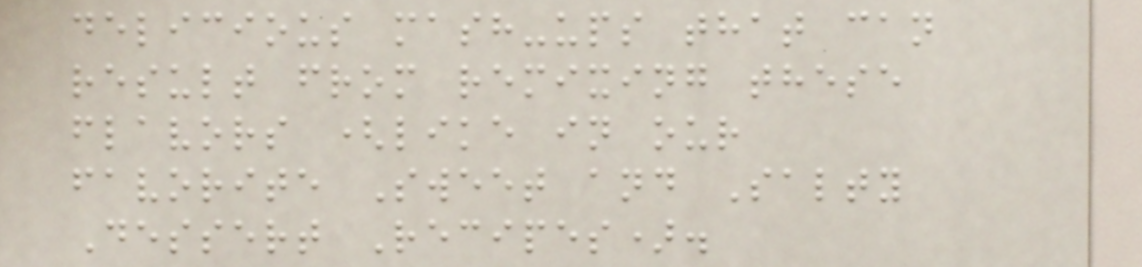delicious mash-ups that can
result from remixing these
flavors (like in our
favorite Sweet and Salty
Dessert Recipes).
